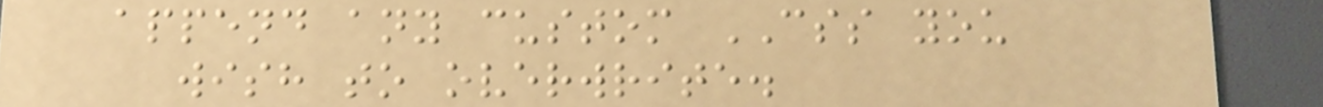append any custom CSS you
wish to overwrite.
